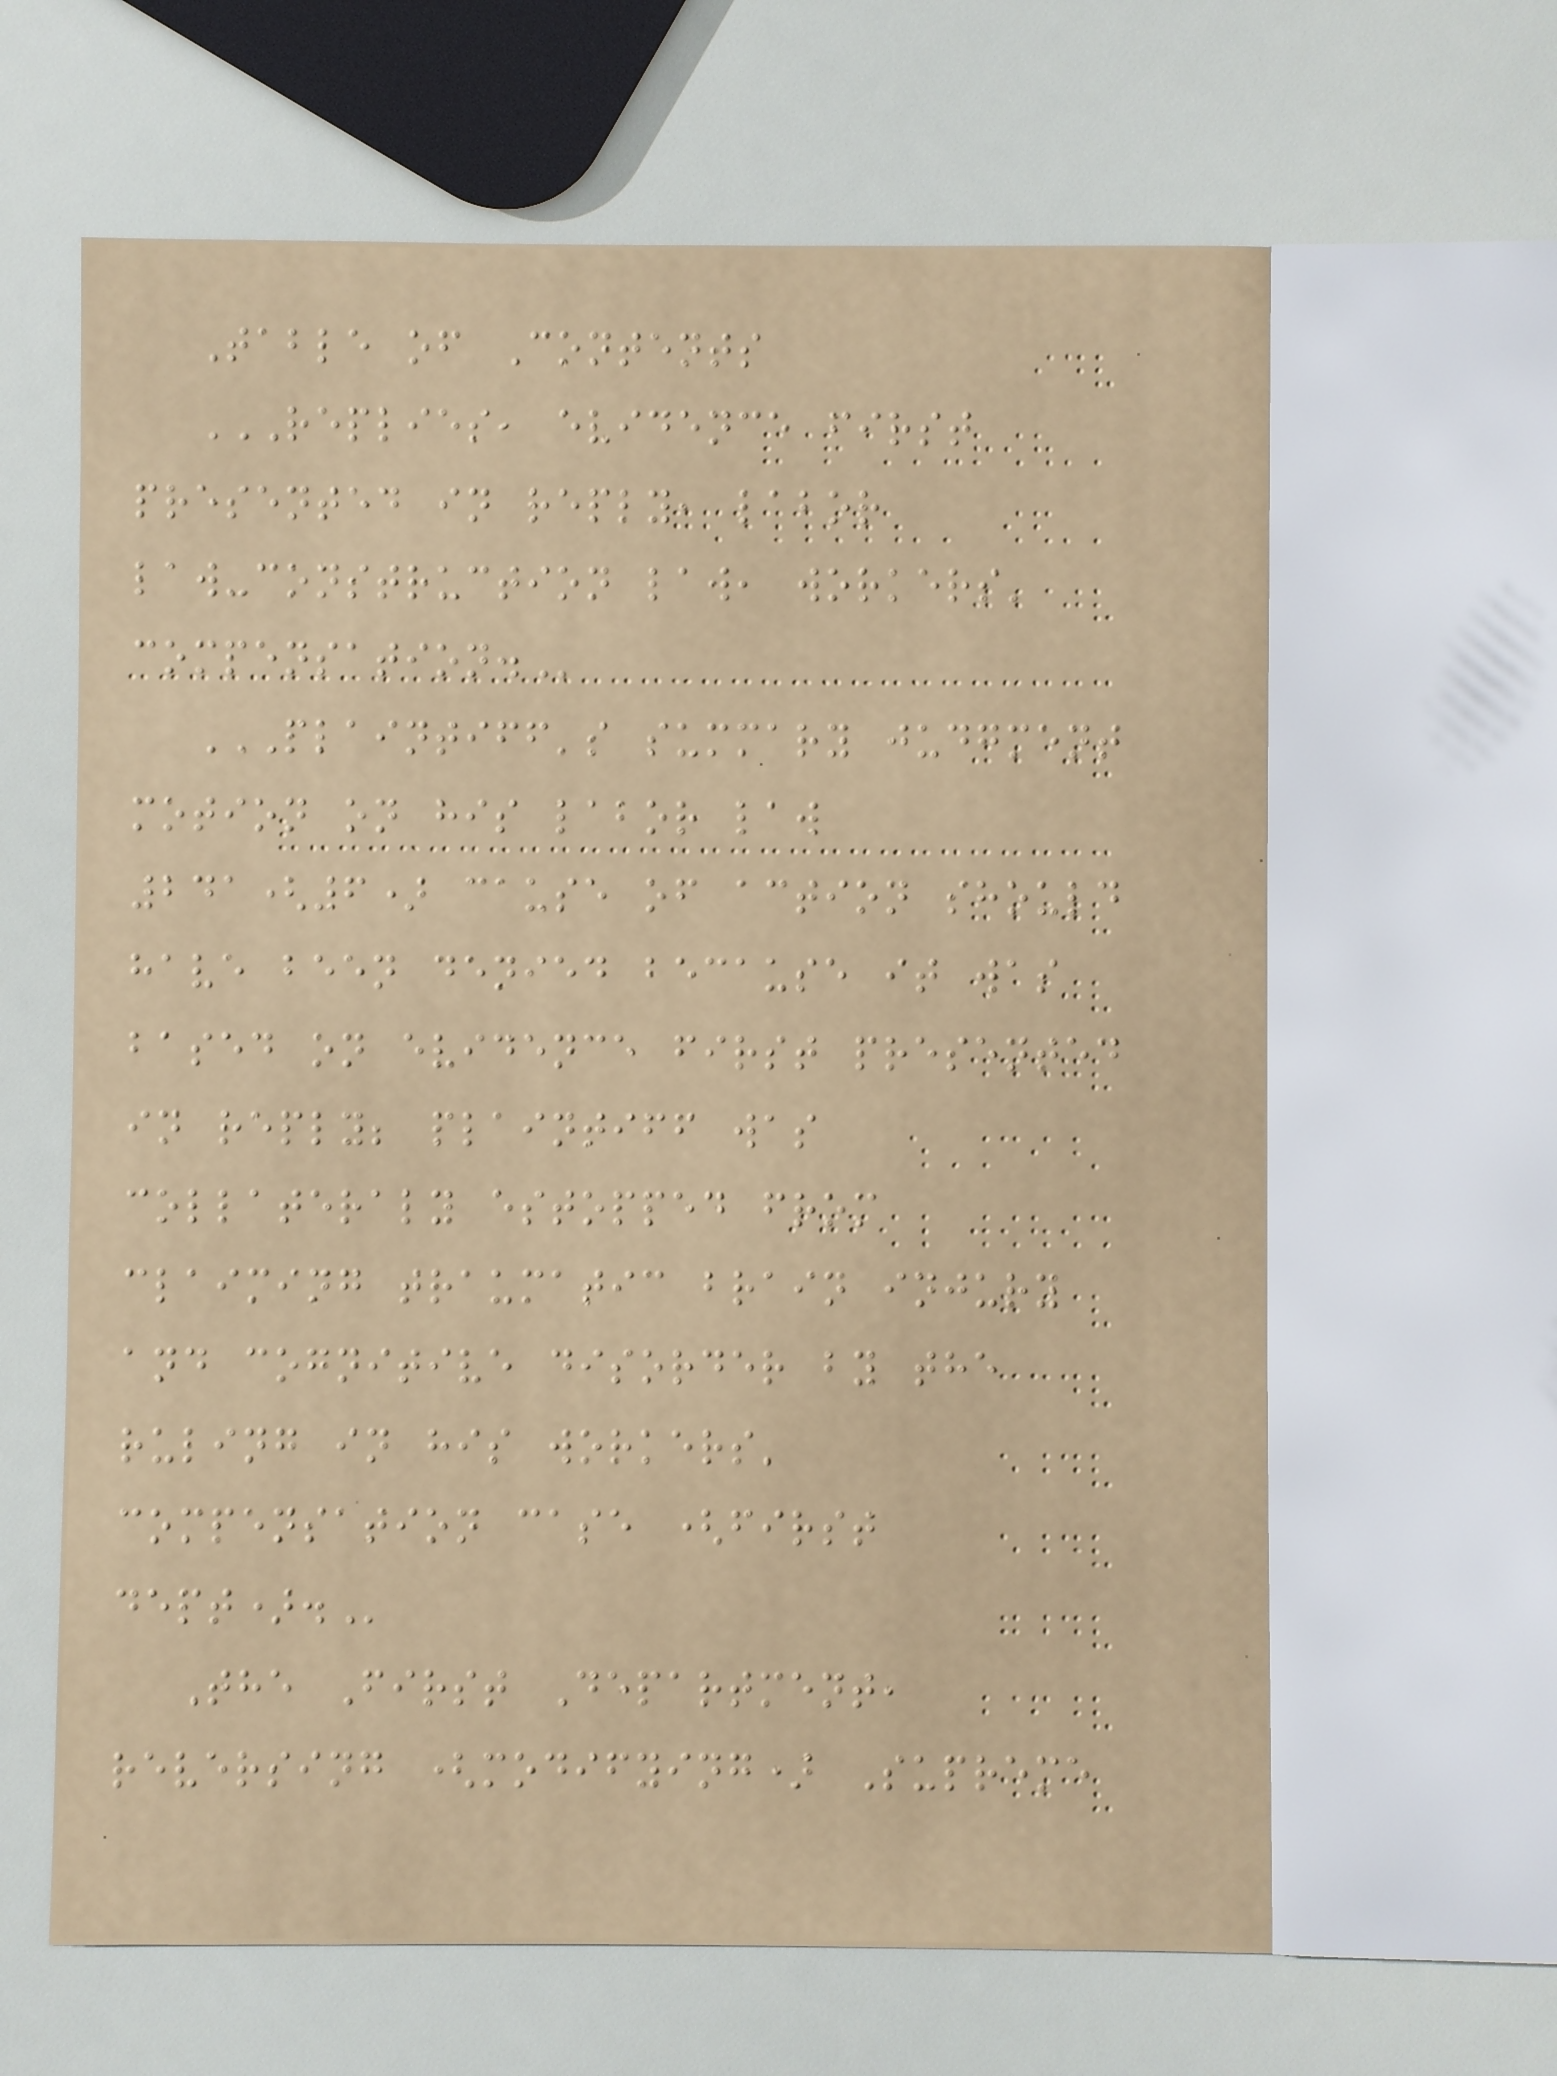Table of Contents
REPLIES, EVIDENCE FIRST
PRESENTED IN REPLY, LABOR
LAW-CONSTRUCTION LAW, WORKERS'
COMPENSATION.
PLAINTIFF'S SUMMARY JUDGMENT
MOTION ON HIS LABOR LAW
241(6) CAUSE OF ACTION SHOULD
HAVE BEEN DENIED BECAUSE IT WAS
BASED ON EVIDENCE FIRST PRESENTED
IN REPLY; PLAINTIFF WAS
COLLATERALY ESTOPPED FROM
CLAIMING TRAUMATIC BRAIN INJURY
AND COGNITIVE DISORDER BY THE
RULING IN HIS WORKERS'
COMPENSATION CASE (FIRST
DEPT).
The First Department,
reversing (modifying) Supreme
